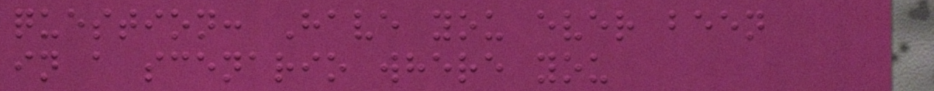question: Have you ever been
in a scenario where you
